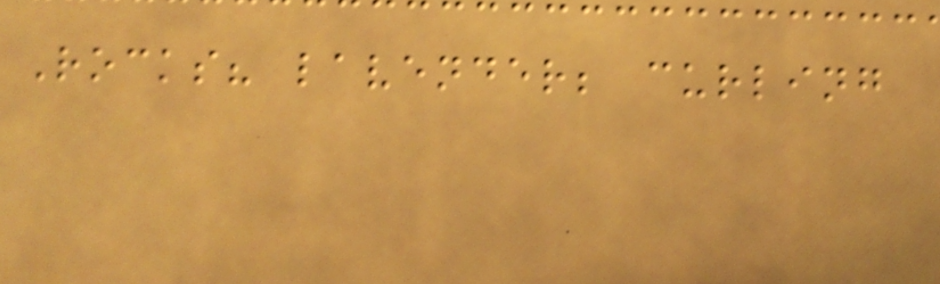Rocks? lavender; curling
